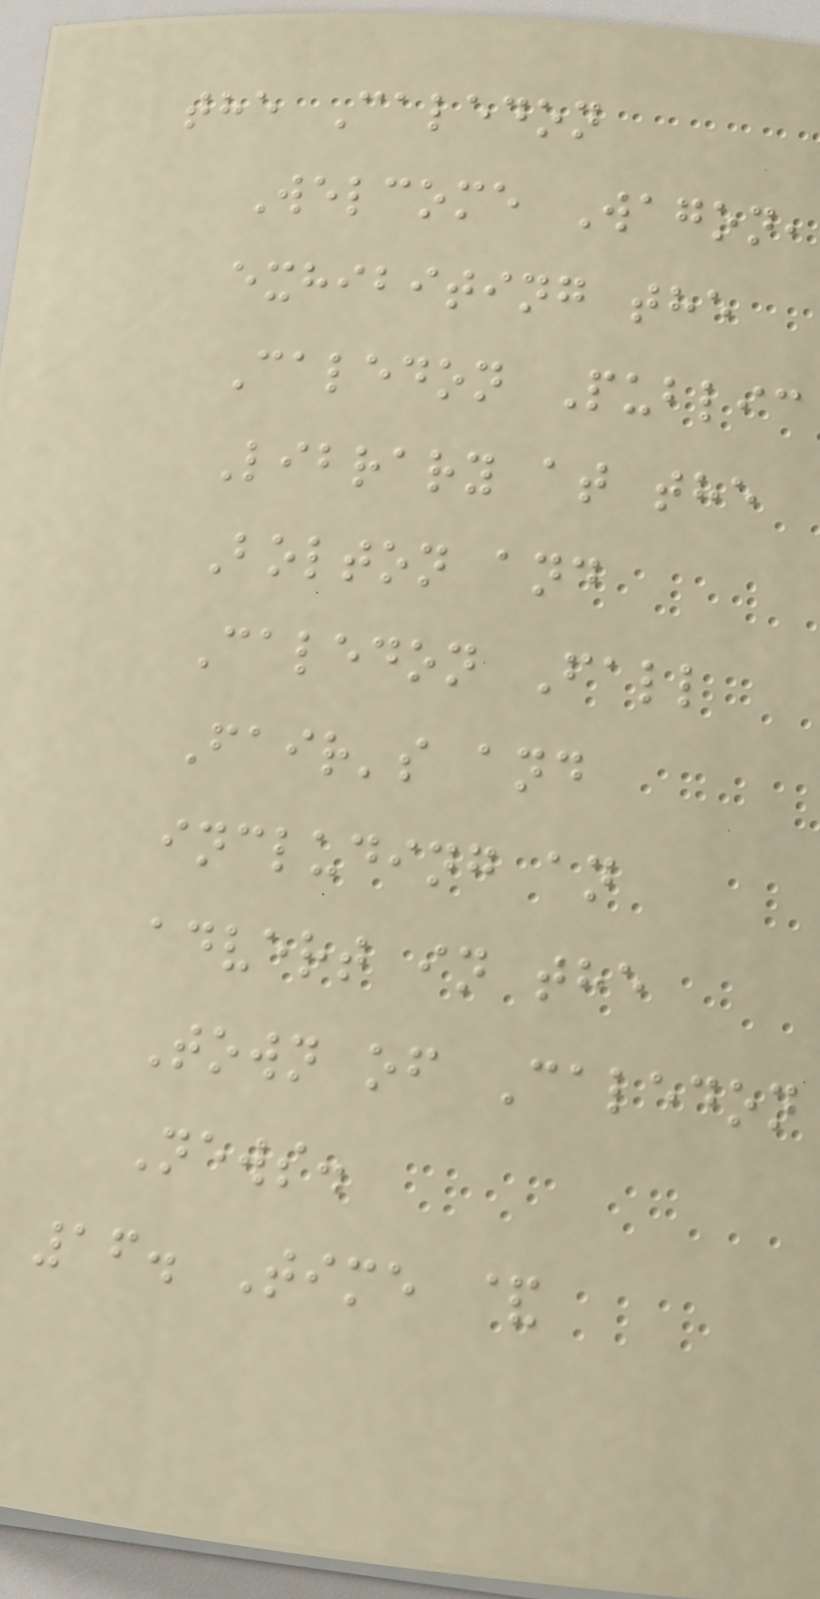the Caledon
Welcome Wagon,
exhibiting the
Caledon Public
Library at the
Bolton and
Caledon Fall
Fair's and
including an
advert in the
Town of Caledon
News.
16. Time &
